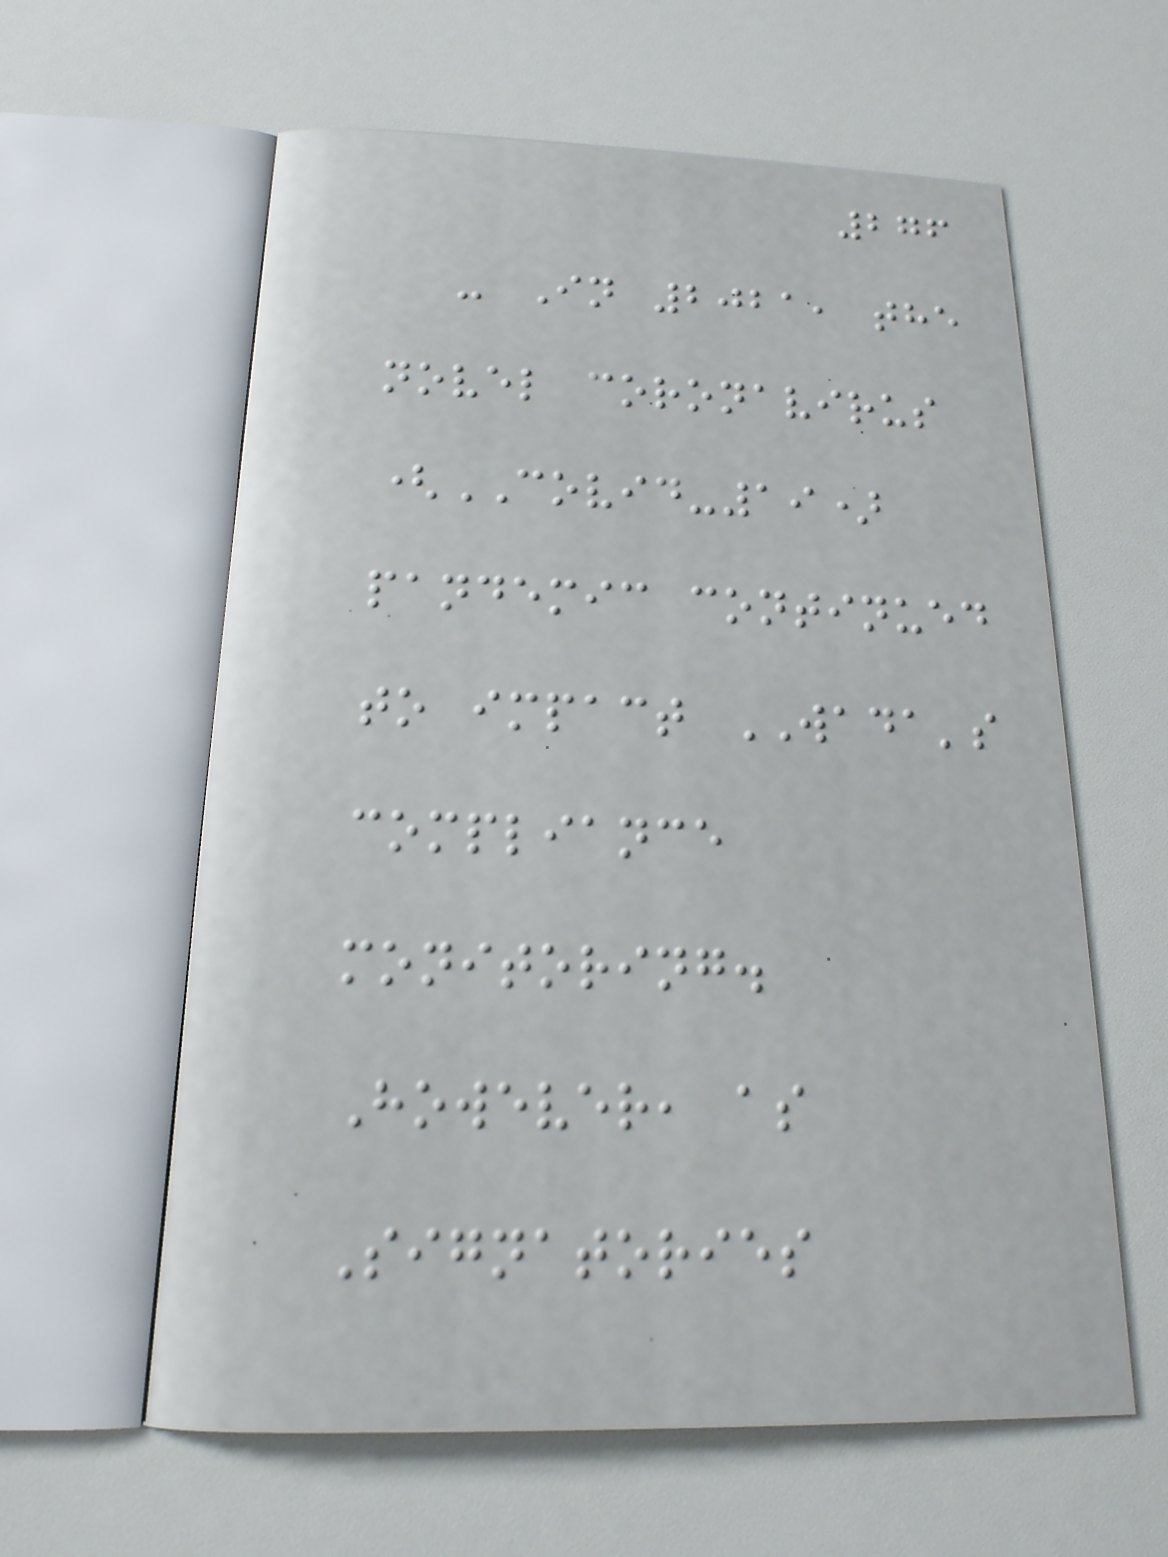276
- In 2021, the
novel coronavirus
(COVID-19)
pandemic continued
to impact WADA's
compliance
monitoring.
However, as
Signatories
